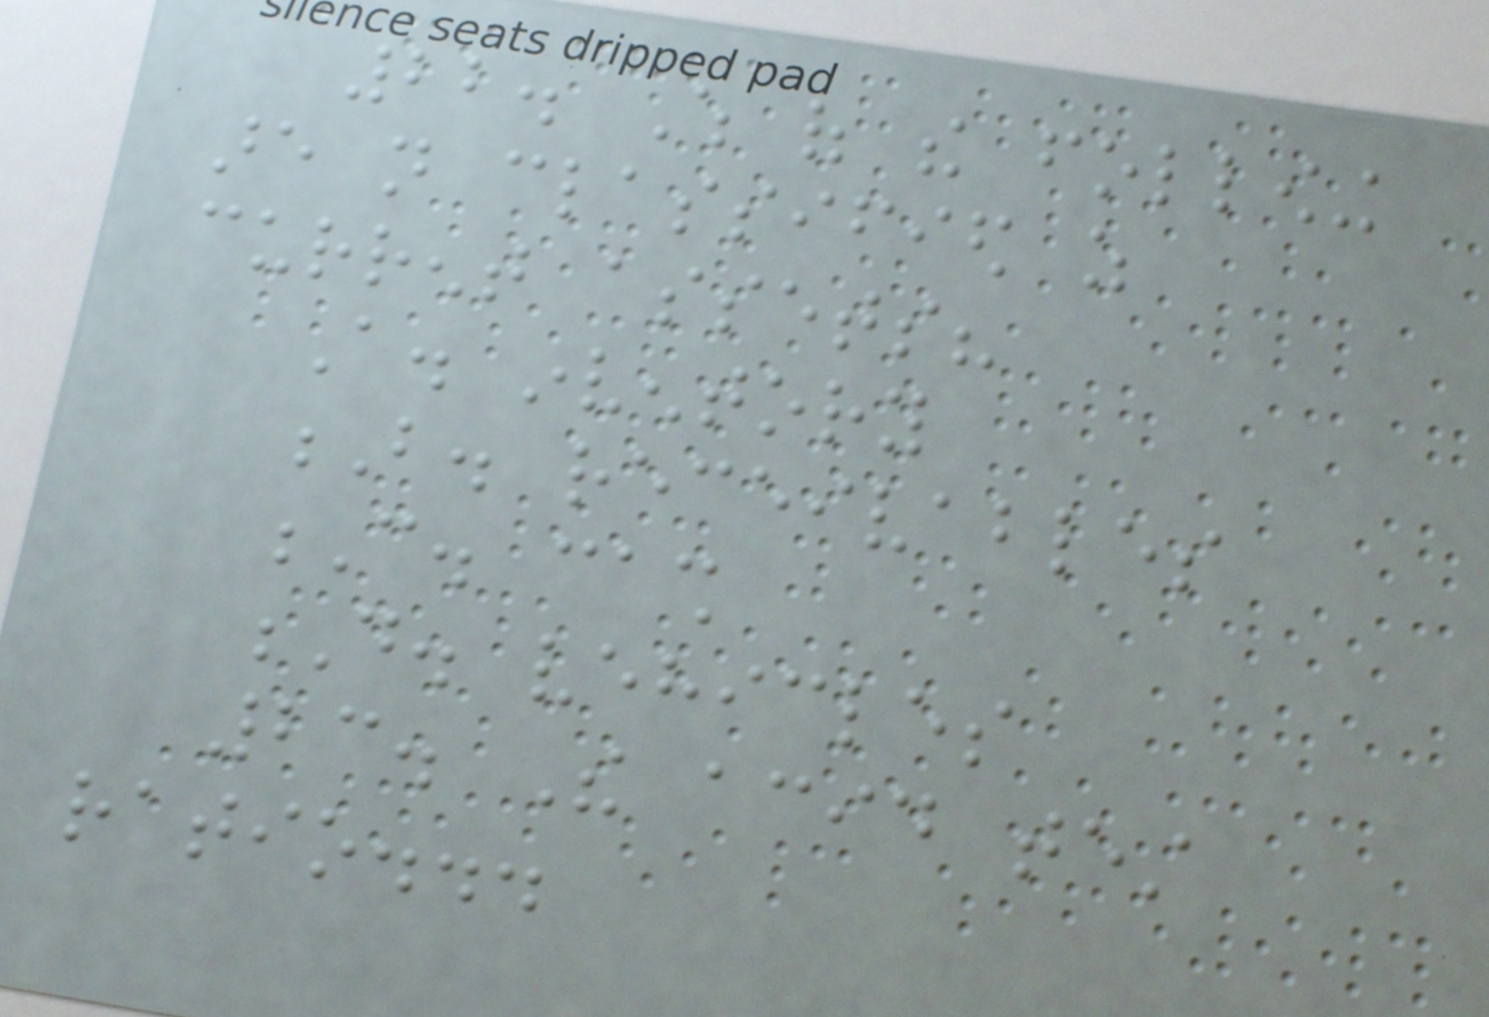22. Which of the following
are not classified as
current assets?
A. inventory
B. receivables
C. cash
D. vehicles
23. The acid test
ratio...
